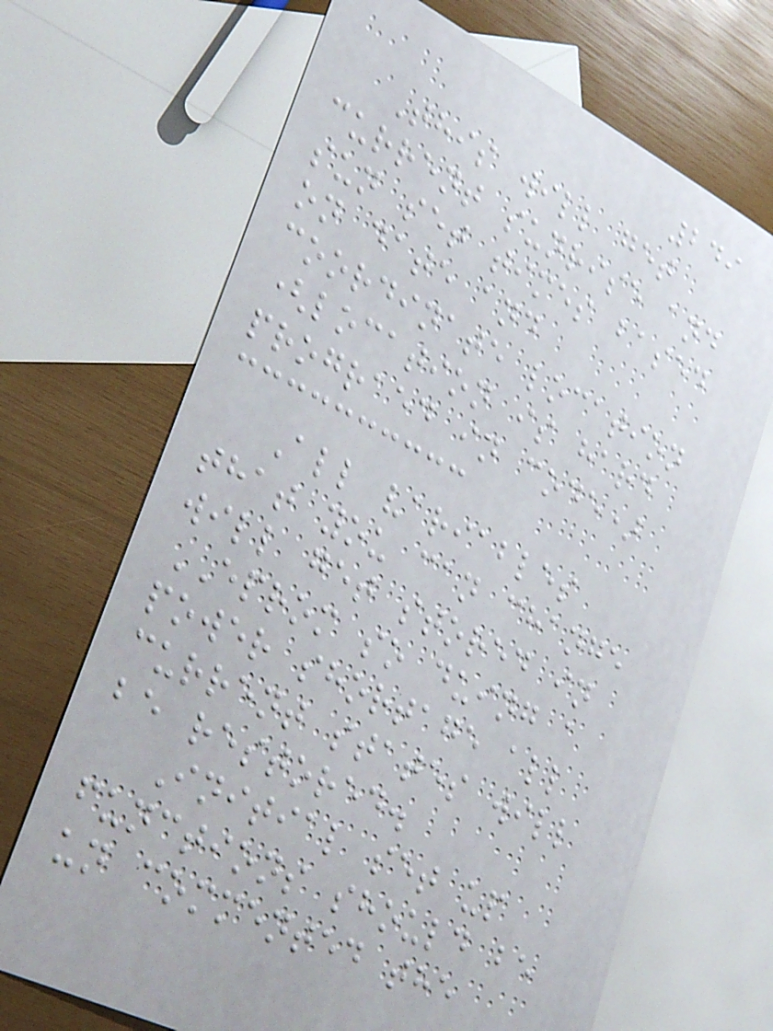249
This will get
current sunrise and
sun set times based
on date and
coordinate location
(location is hard
prograed in code)
All variables
that you can change
will get stored in
EPROM so duing a
power shortage all
current states will
be restored.
Initial set up
functions should be
un commented the
